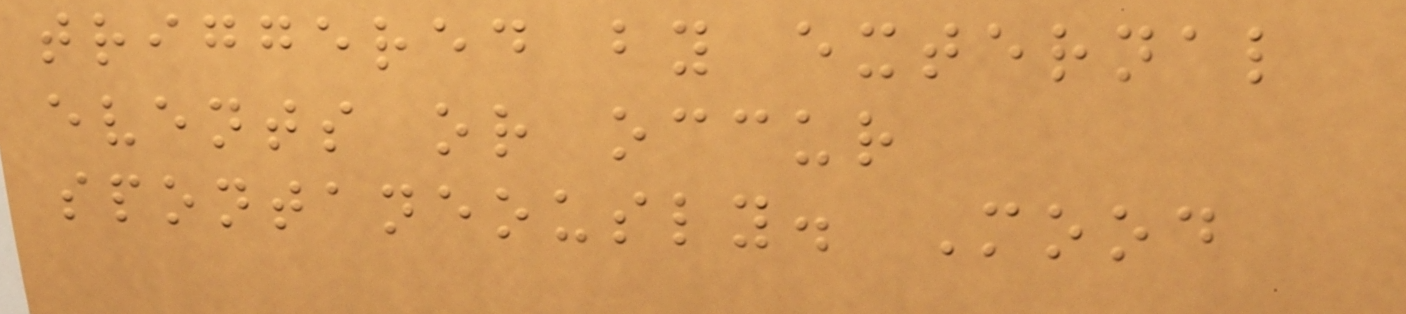triggered by external
events or occur
spontaneously. Mood
